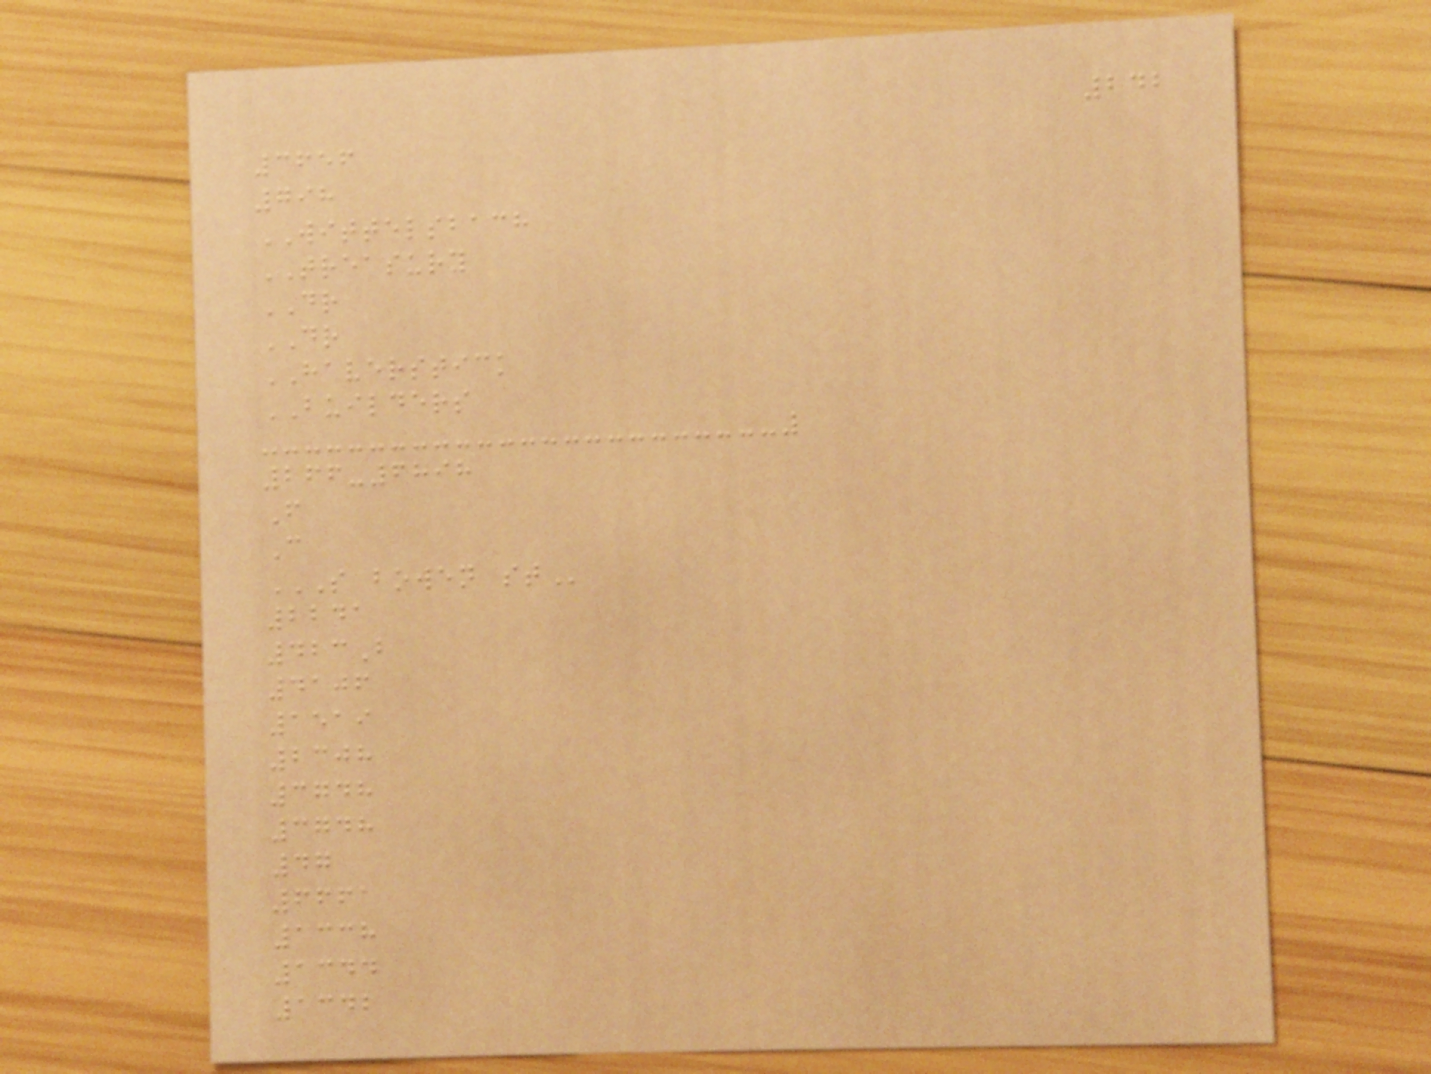242
3656
798
WITTELSBACH
TREASURY
DR
DR
HAVERSTICK
BUILDERS
266-6898
F
C
S BOWEN ST
2241
423B
4106
1519
2308
3748
3748
47
6661
1338
1344
1342
